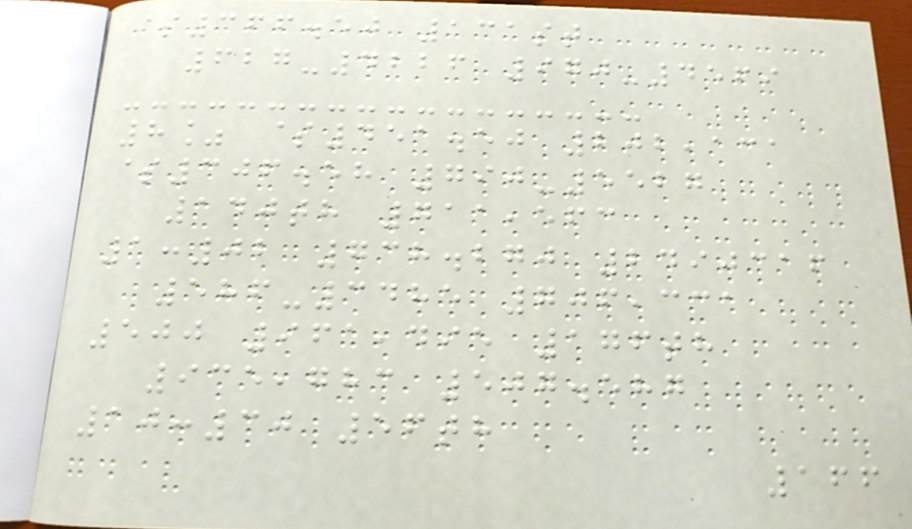$366.50 131st
627-4226 970-4569
8% $451.50 202,131
$306.58 790-5527
140th 711,563
1:02 738.270 2490316
586-3485 706,331
500 961,495 176th
935,783 507.587
10:30 56th
166
